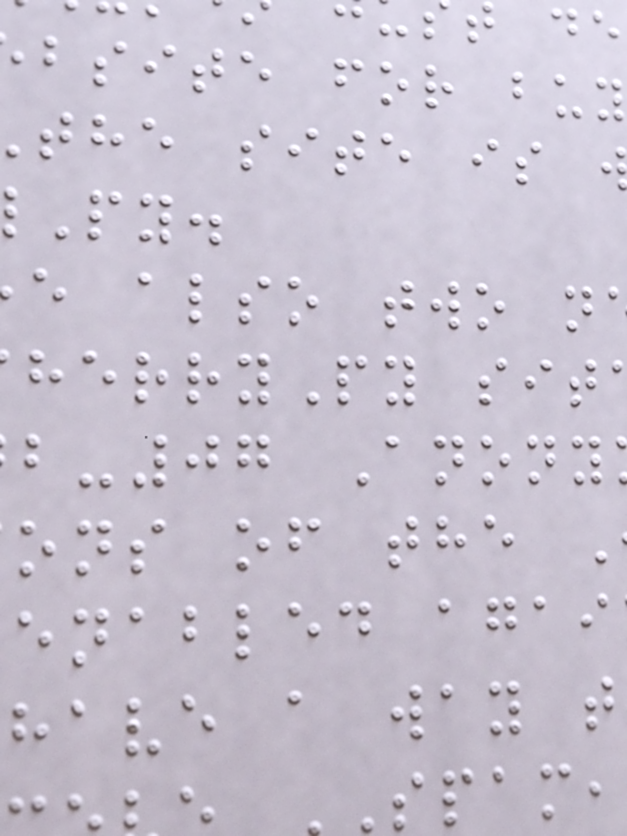bsite for buy
the site is
Py.
e also two n
herryPy sit
-07 Anony
ons of the
enabled agai
have a way t
